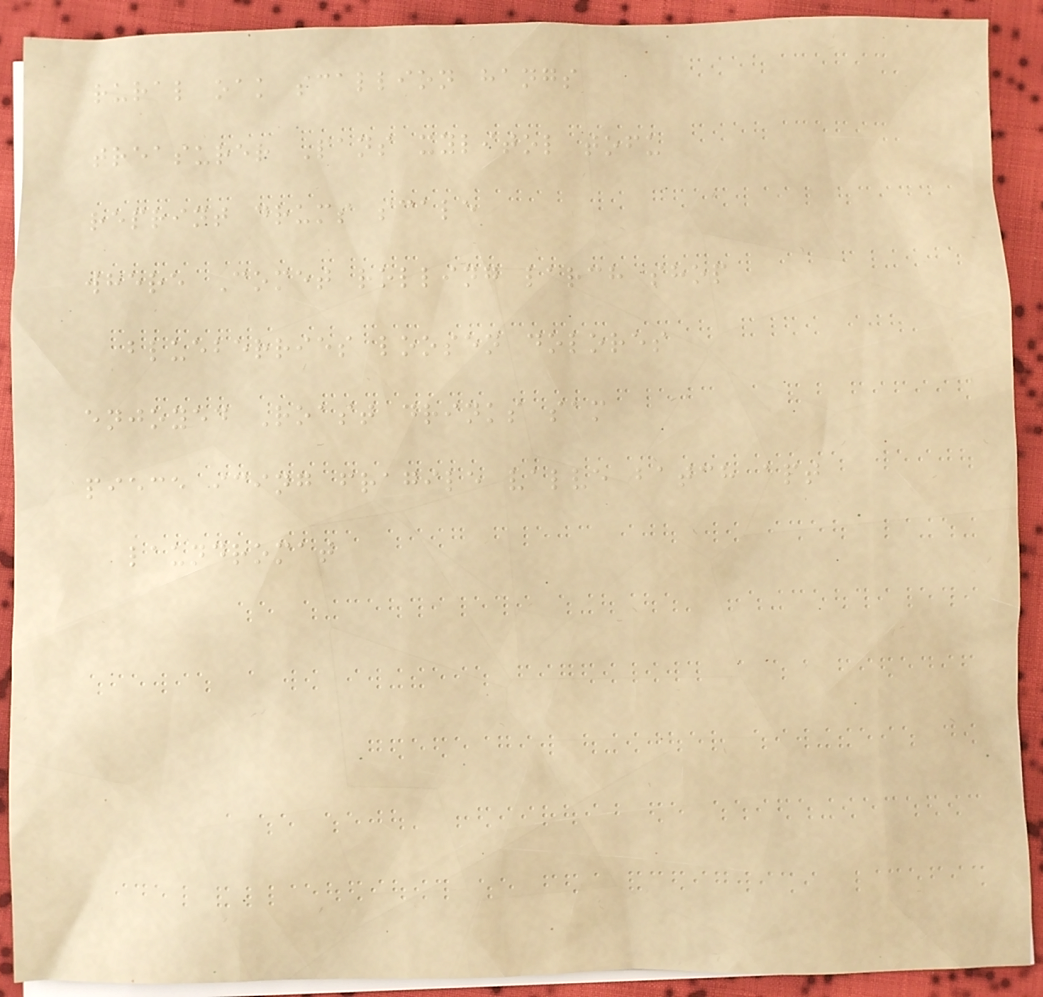rural oak scallion hangs
treasurer Pans xylitol tofu
reprint drums scale
where Comet rolling larch shop
blueberries loosen dolores
enjoyed Roast drinks sam
piece icing fragile valve batch apt
laundromat
